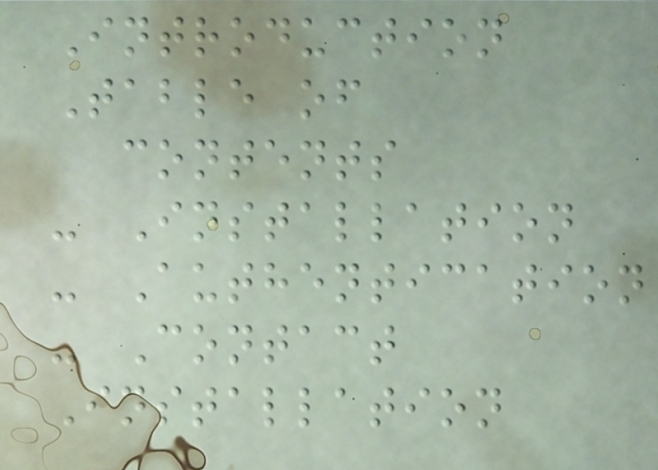Introduction
Table of
contents
- Installation
- Authentication
- Contact
Installation
